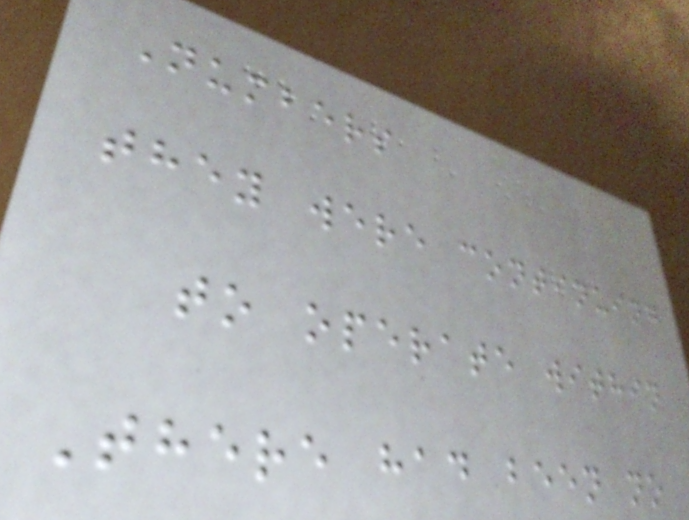Numbers
they were continuing
to operate within
There had been no
